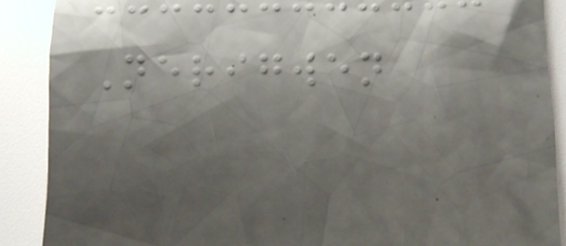Nerigwen
